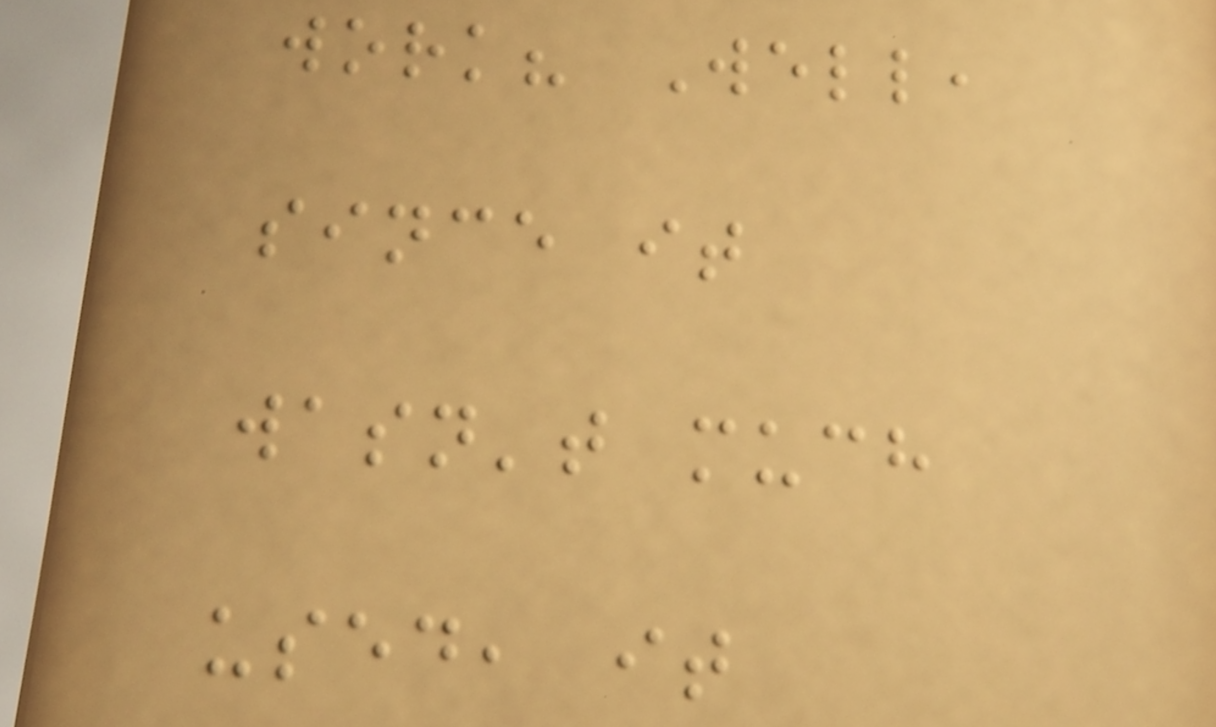work? Well,
since it
wasn't much
used, it
